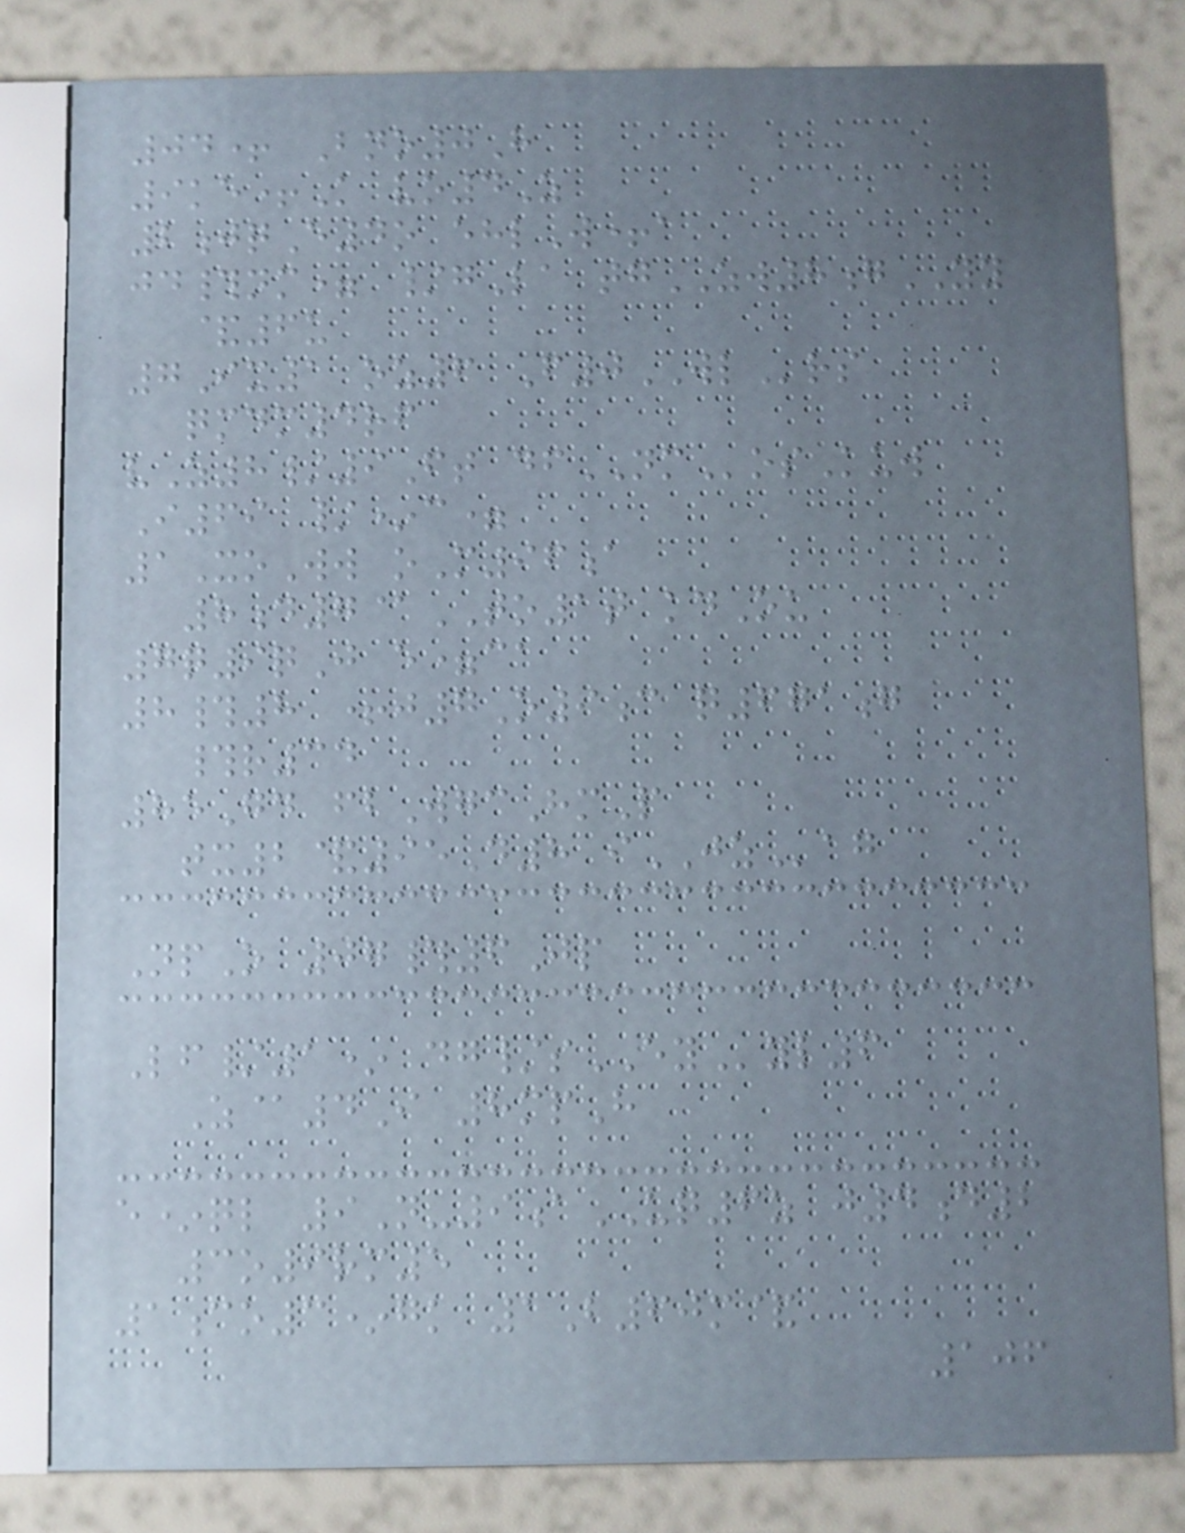04+ Bno0H
9ke+K vo4Z
2jqE4o ehlW+a
jd#nm= /gLa tgZW8gYY
&6u
7Ix1 oz6 F0WLrs
qmdm4rf
vZ8/9Ft dfNMosKuw
I69 /*c=
1XoWw oM96a
8d7@TO1t kdOu
7q9qJ e=ca
8#8 +j7O9c q671g
#r34
85Gd fbWgcHmP
tx2&95D8 iJZag
NpO 07#6Jp
Lf/1* dg/sEYyl6
Z@4I 8mpH
e*ql 9N-9aUQ6z j4d2
3o9rm5
1co3*gk 1B60m&
106
